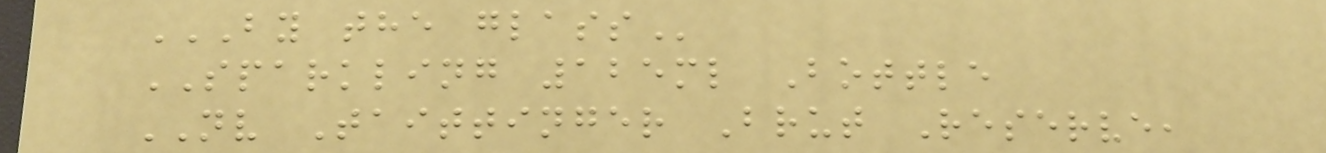BY THE GLASS
SPARKLING 125ml Bottle
NV Taittinger Brut Reserve,
